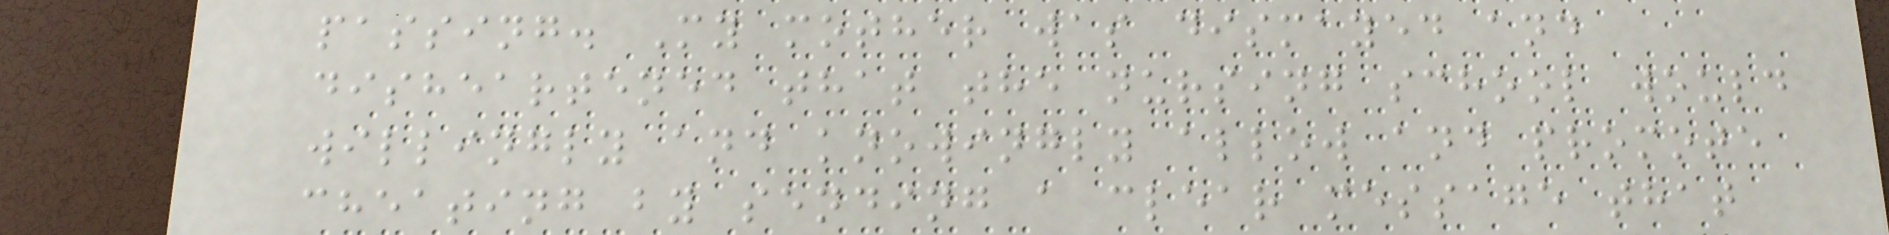passing. My mother was dismayed and
disheartened that the nursing school would
willingly and knowingly allow and promote
cheating by sending a clear message that
